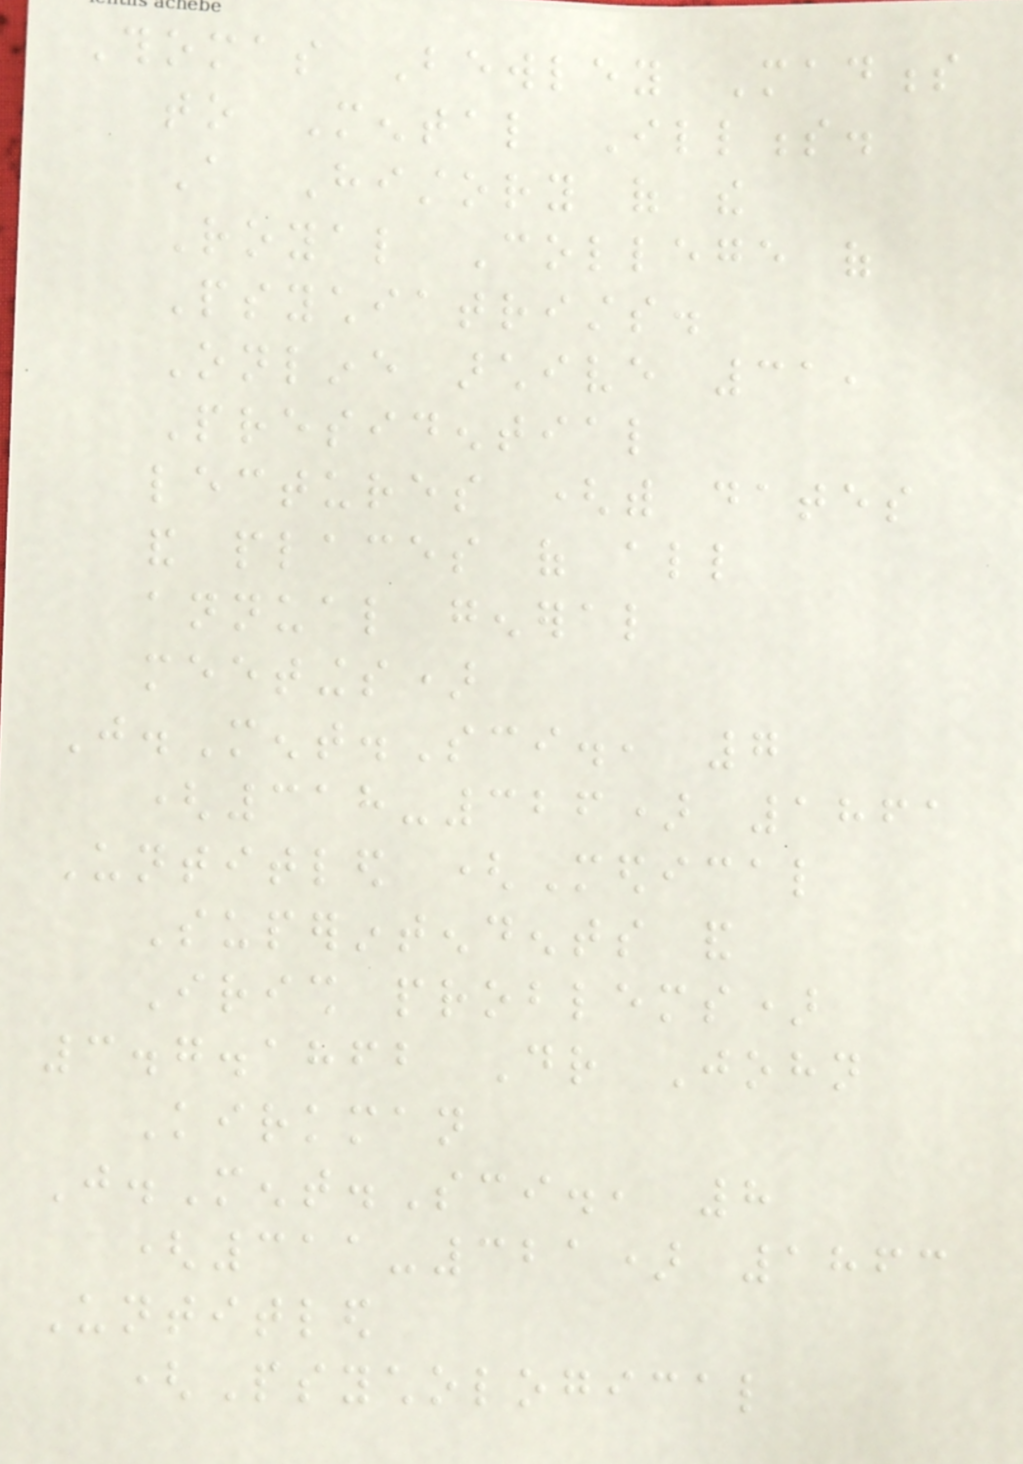Thomas Bewley Madness
to Mental Illness.
A History of the
Royal College of
Psychiatrists.
Online archive 31,
Presidential
lectures (with dates
and places of all
annual general
meetings)
J.Ment.Sci., 7
(318-326) 1861
Untitled (Medical
Superintendents and
Irish problems)
3.7.1862 Dr John
Kirkman
J.Ment.Sci., 8
(311-321) 1863
Untitled
(Psychological
